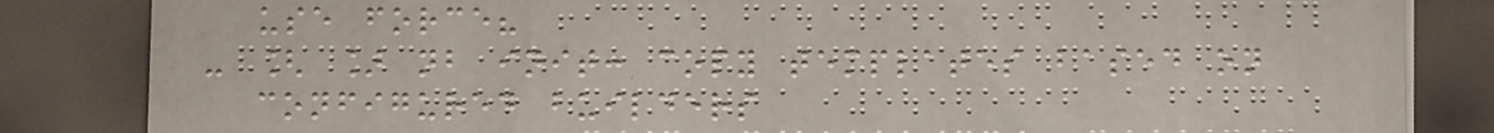use force?
- [ ] nb init: copy templates based on
configured builders
